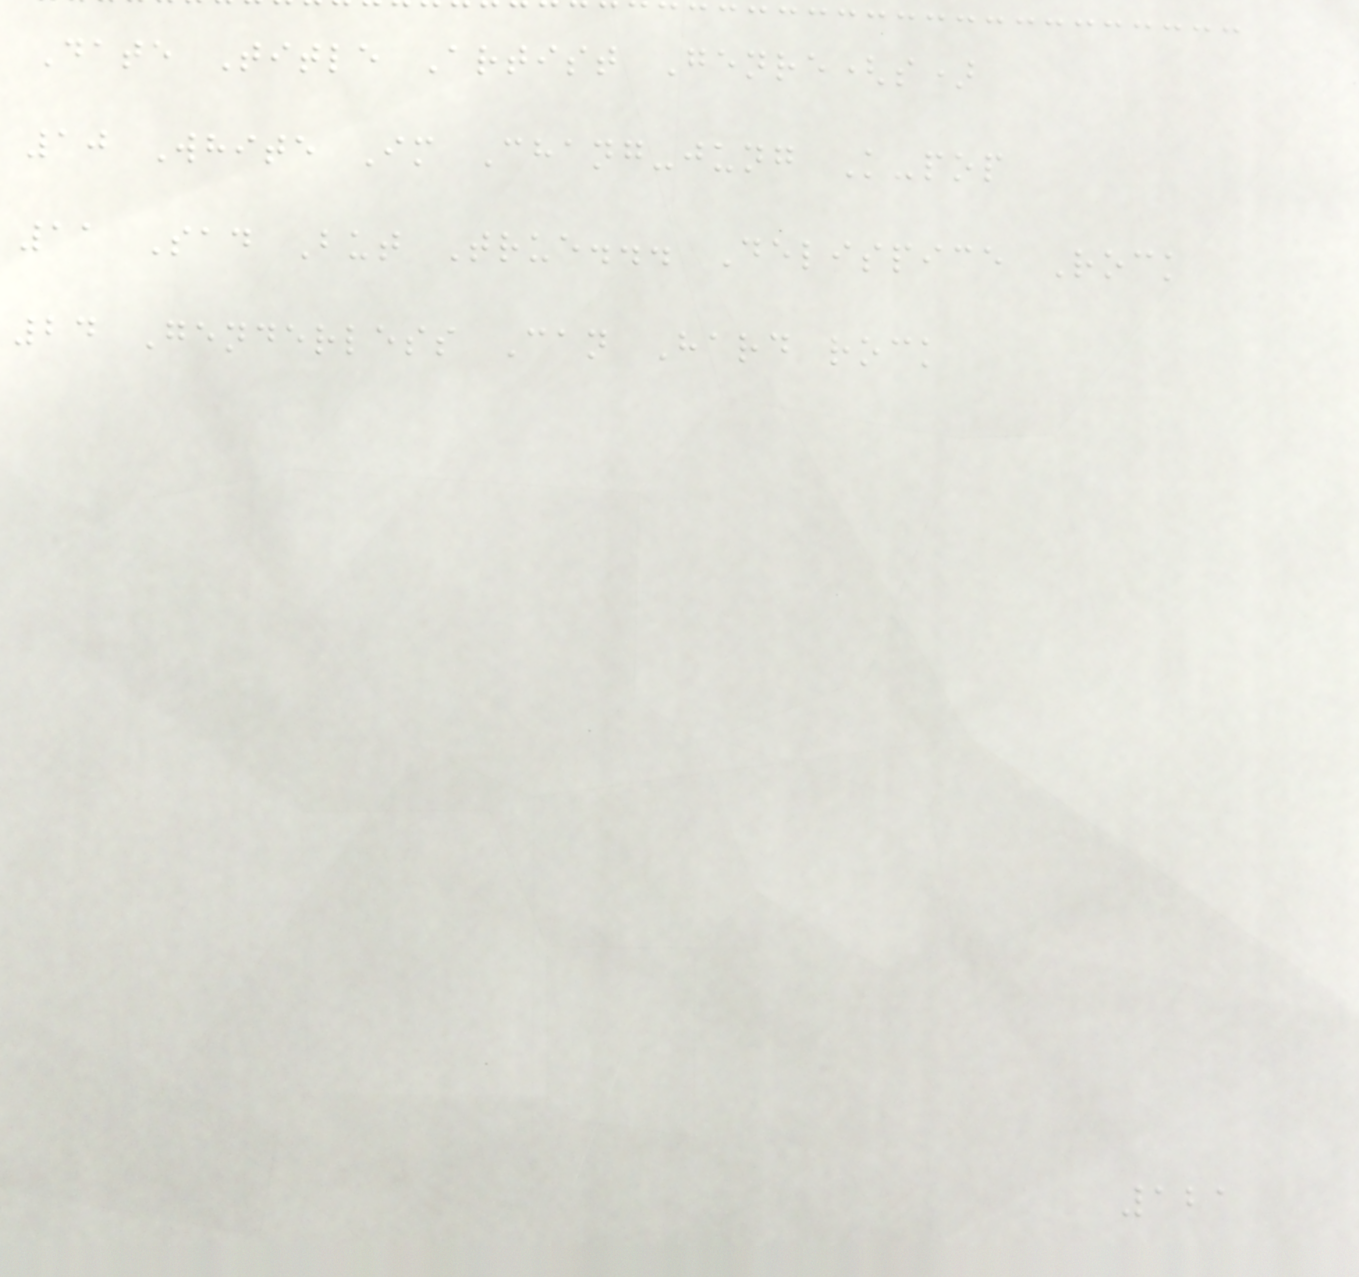Date Title Artist Genre(s)
10 White Im Chang-jung K-pop
11 Sad But True... Delispice Rock
24 Genderless Can Hard rock
121
